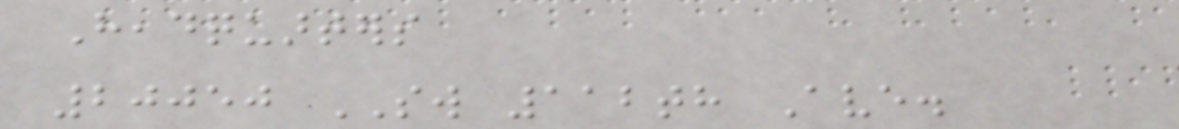Headquarters
20050 SW 112th Ave.
